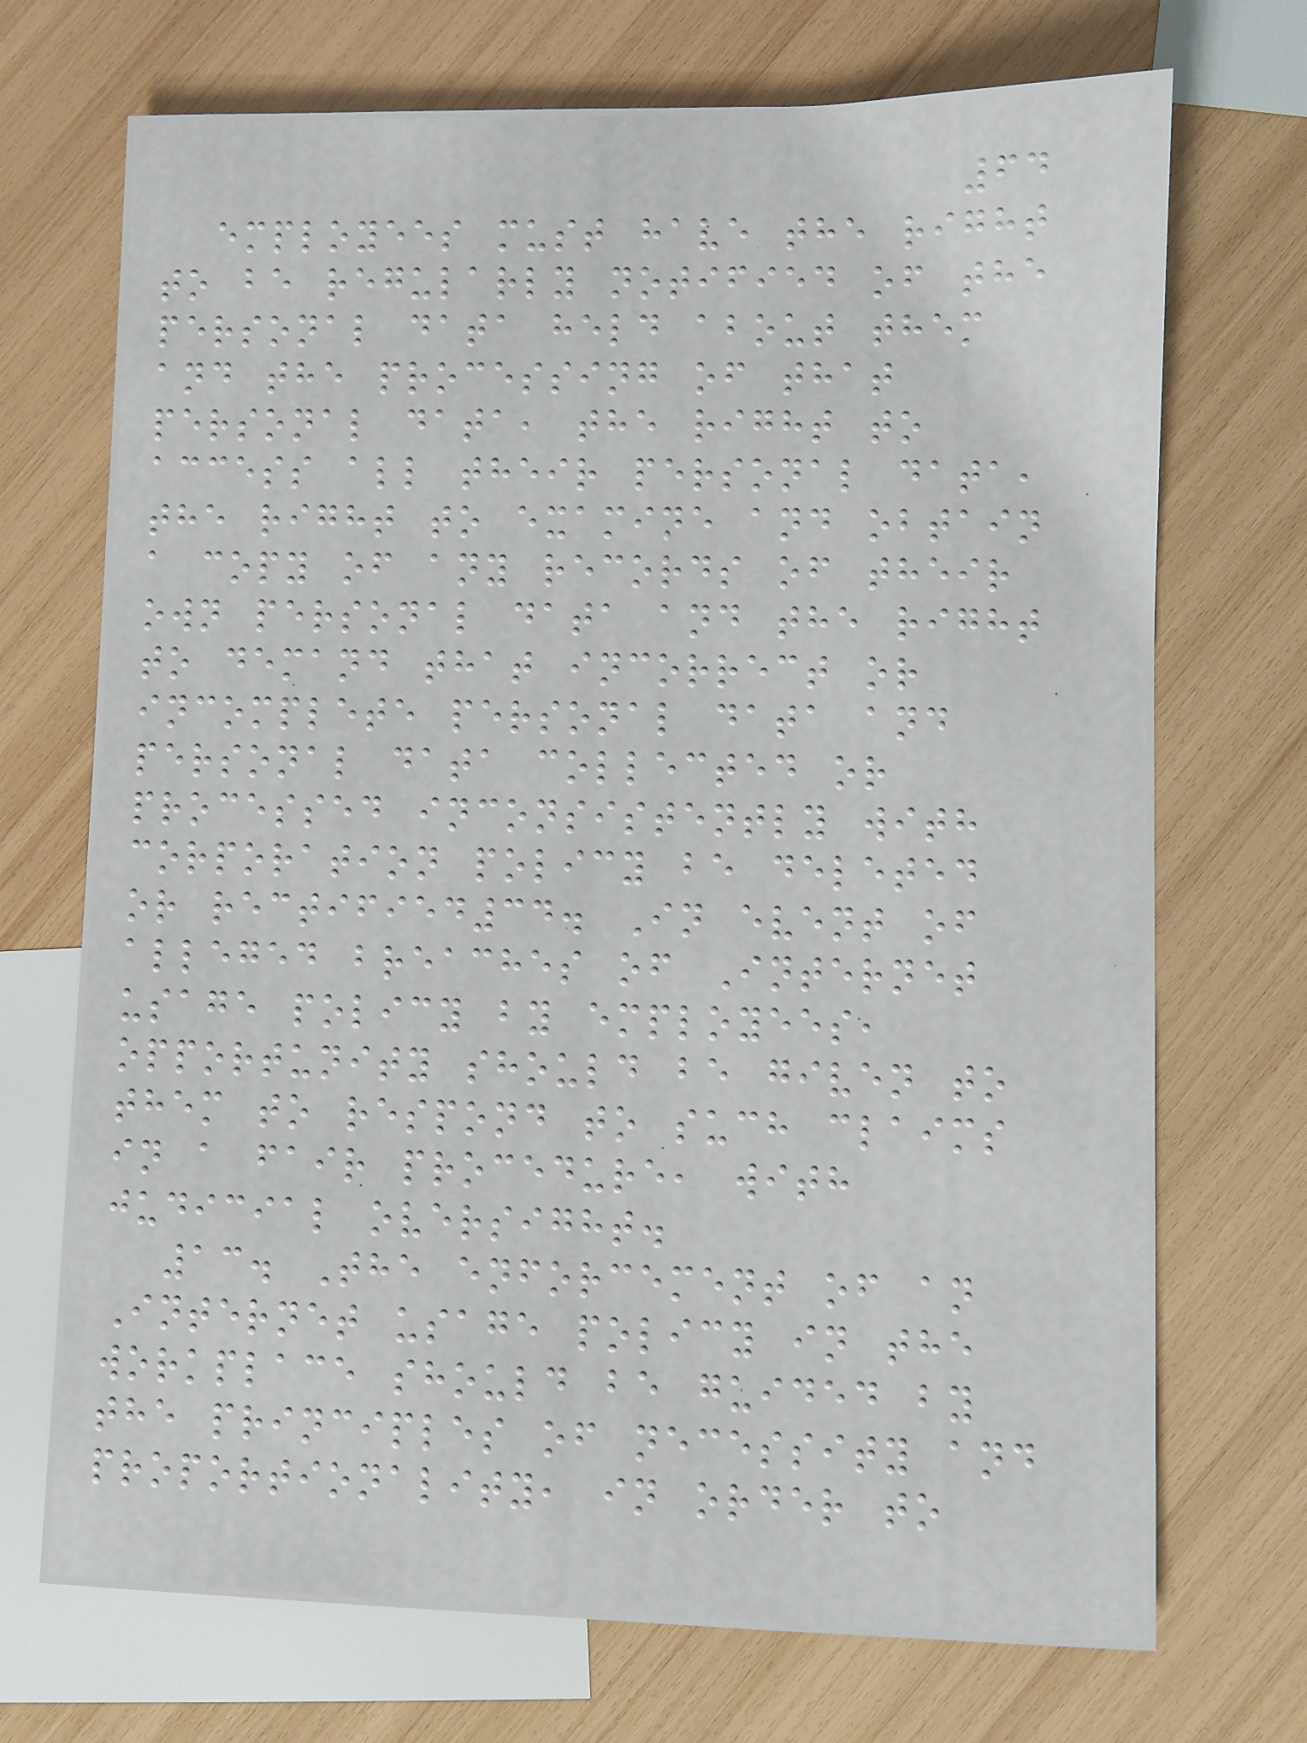64
employees must have the right
to be regularly notified of the
personal data held about them
and the processing of that
personal data, the right to
access all their personal data,
the right to examine and obtain
a copy of any records of their
own personal data and the right
to demand that incorrect or
incomplete personal data and
personal data collected or
processed inconsistently with
corporation policy be deleted
or rectified34. In event of
alleged breaches of Internet
usage policy by employees,
opportunity should be given to
them to respond to such claims
in a fair procedure, with
judicial oversight.
13. The enforcement of an
Internet usage policy in the
workplace should be guided by
the principles of necessity and
proportionality, in order to
